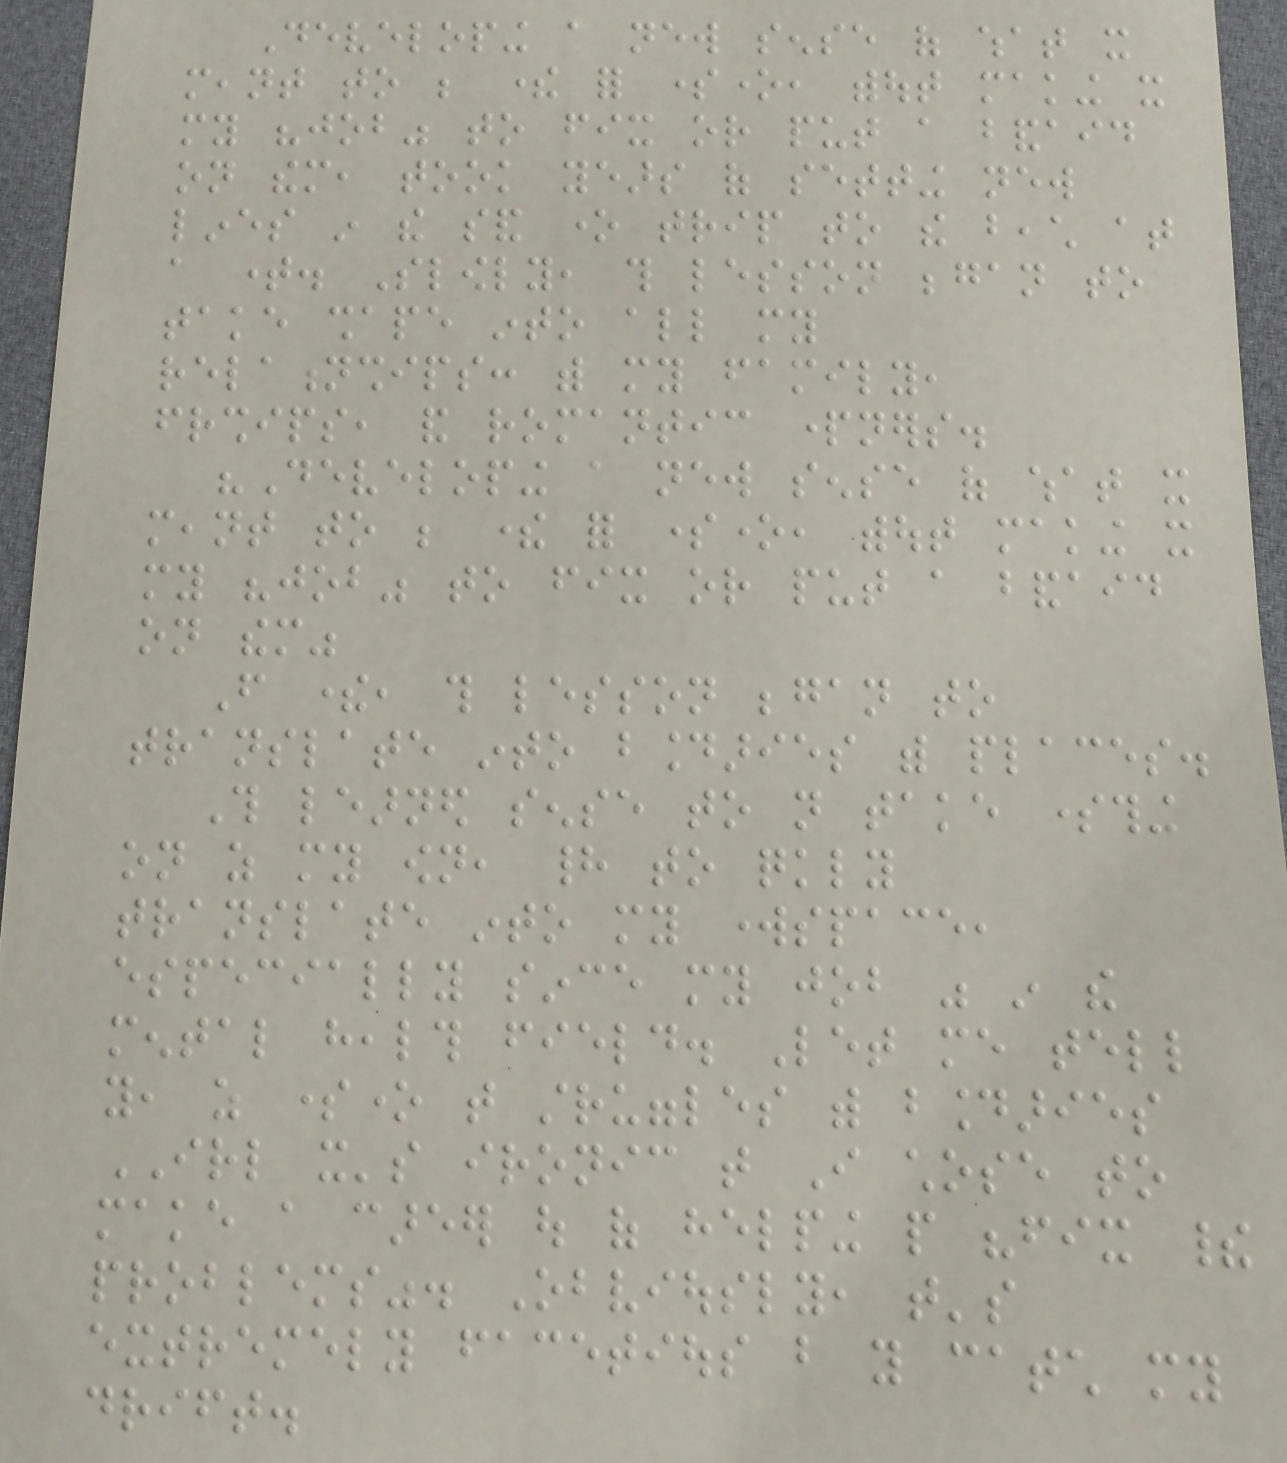Developing a new sense of what it
meant to be there for someone, without making it
my "job" to fix or put a bandaid
on them, took years of setting new
lines in the sand one trip to the beach at
a time. Slowly, this lesson began to
take shape into all my
relationships: with my family,
friendships, and romantic partners.
"Developing a new sense of what it
meant to be there for someone, without making it
my "job" to fix or put a bandaid
on them"
From there, this lesson began to
translate into boundaries with places.
This learned sense to not take something
on as my own, had to quickly
translate into my workspace,
especially since my job was in the
mental health field. Let me tell
you, as someone that struggles with boundaries
IRL it's ironic that I chose to
make a career out of helping people "fix their
problems". Obviously, that's
extremely facetious but you catch my
drift.
